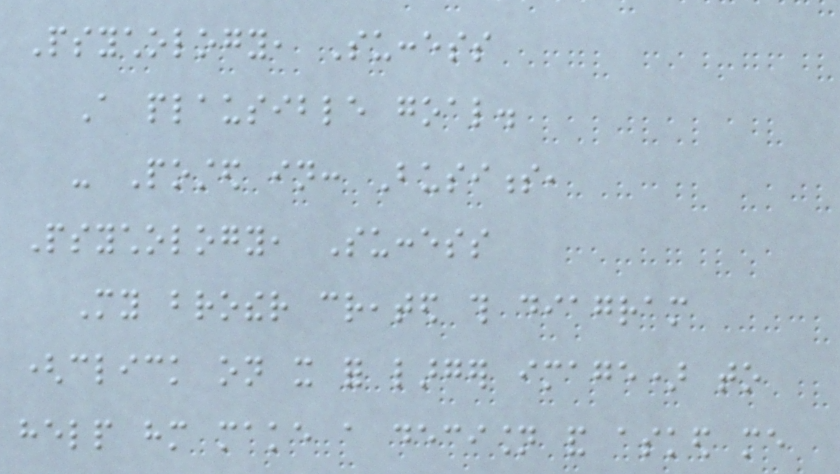Psychology, Success
A plausible goal.
- Posted in: Business,
Psychology, Success
My brother created this diagram
(click on it for larger image) to
help him make a decision and asked me
